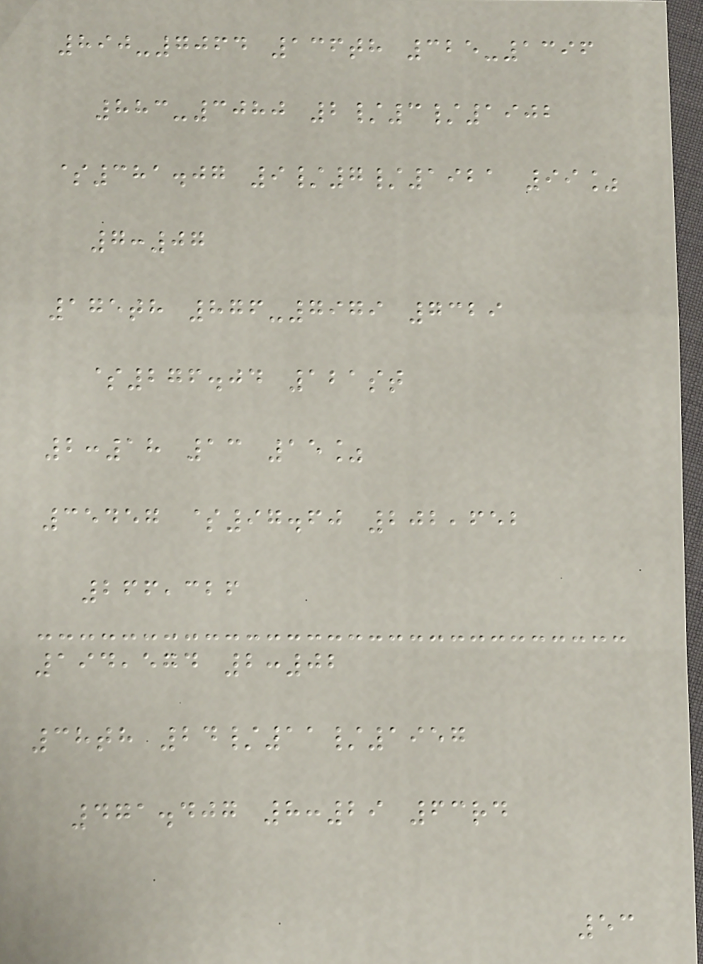890-7064 136th 325-1396
883-3080 2/3/1902
$381.07 9/7/1921 99%
7:07
175th 876-7979 7329
$276.04 121st
2:18 13 15%
35457 $97.60 202,652
266,326
194,574 2:02
38th 24/11/1957
471.407 8:29 63rd
53
